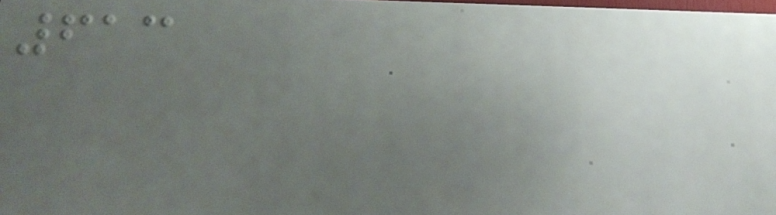613
